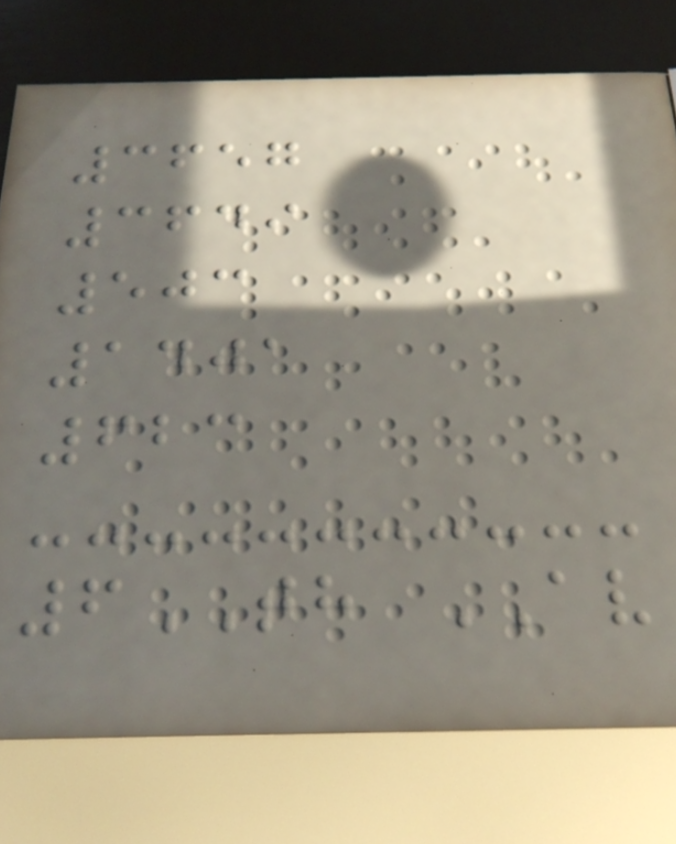3657
3649
503
1401
623
6TH AV
